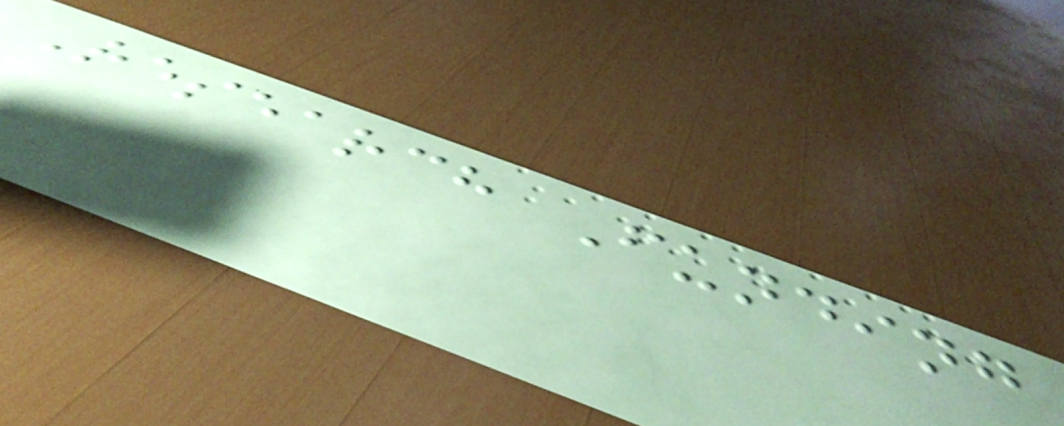Research Funding
